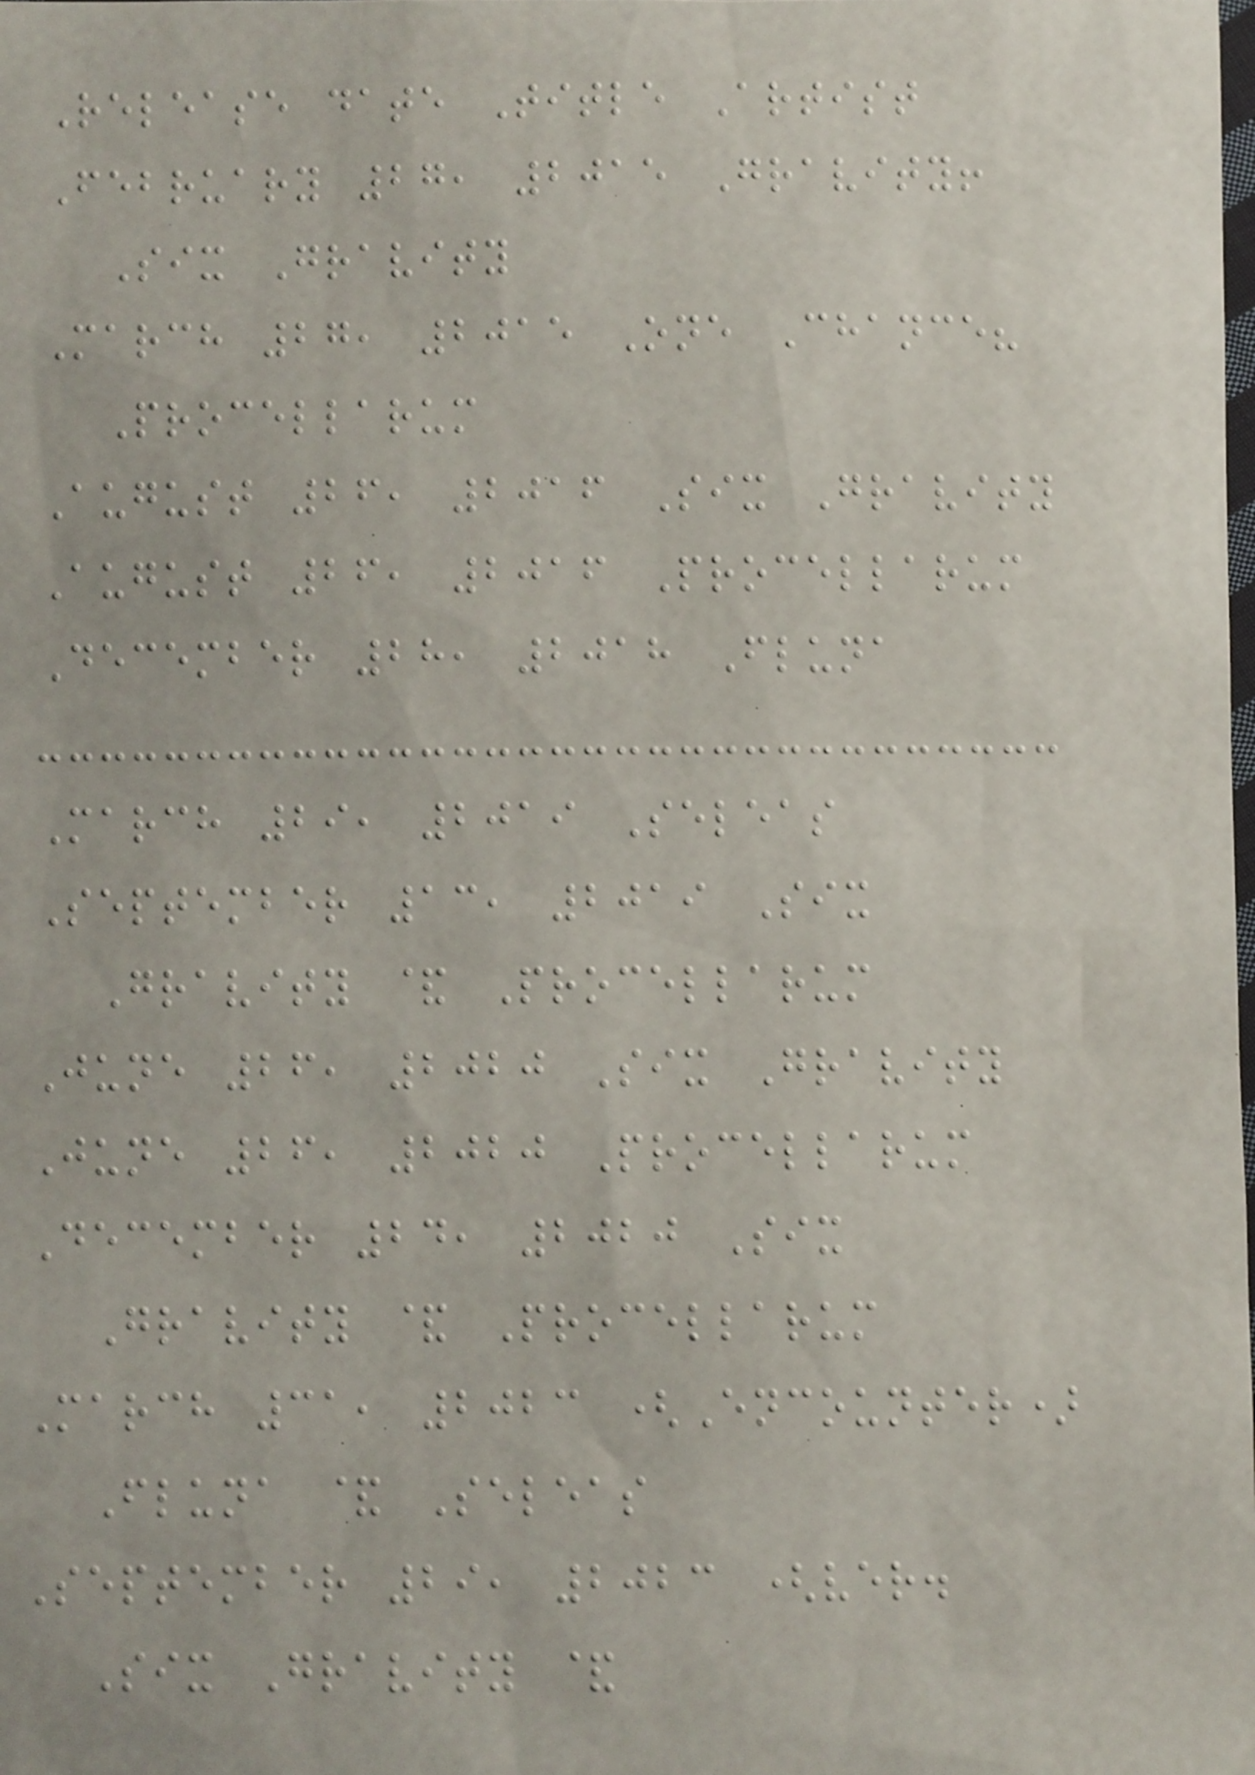Release date Title Artist
February 27, 2015 Gravity!
Six Gravity
March 27, 2015 One Chance?
Procellarum
August 26, 2016 Six Gravity
August 26, 2016 Procellarum
December 28, 2018 Fluna
March 29, 2019 Seleas
September 13, 2019 Six
Gravity & Procellarum
June 26, 2020 Six Gravity
June 26, 2020 Procellarum
December 24, 2020 Six
Gravity & Procellarum
March 31, 2023 (Encounter)
Fluna & Seleas
September 29, 2023 (ver.
Six Gravity &
